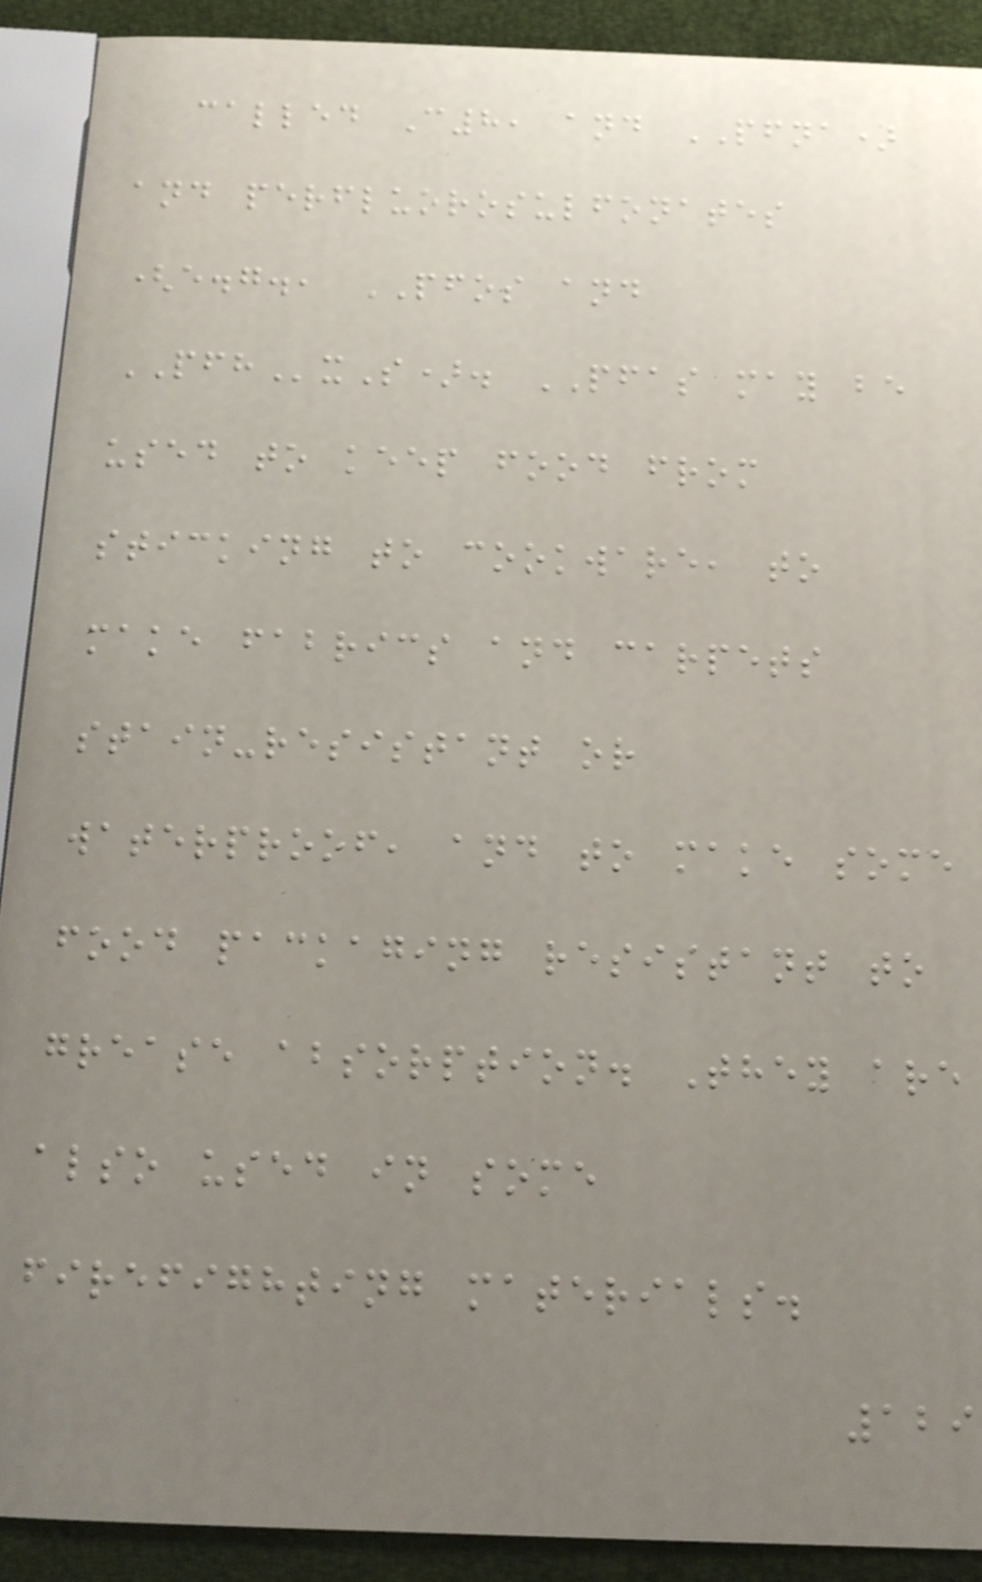called C8, and PFNA)
and perfluorosulfonates
(e.g., PFOS and
PFHxS). PFAS may be
used to keep food from
sticking to cookware, to
make fabrics and carpets
stain-resistant or
waterproof, and to make some
food packaging resistant to
grease absorption. They are
also used in some
firefighting materials.
129
